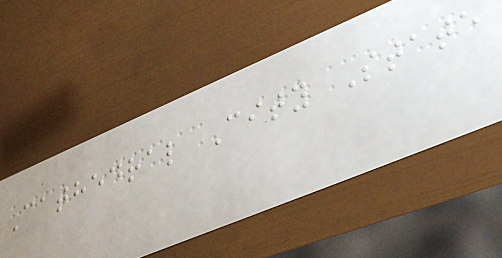Cathedral City State
